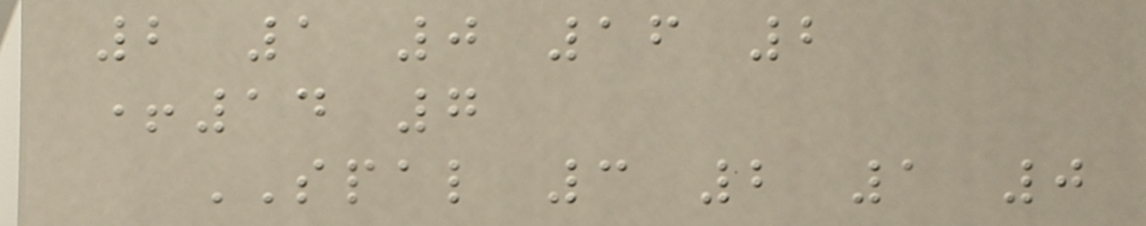2 1 0 16 2
+14 7
SPAL 3 2 1 0
